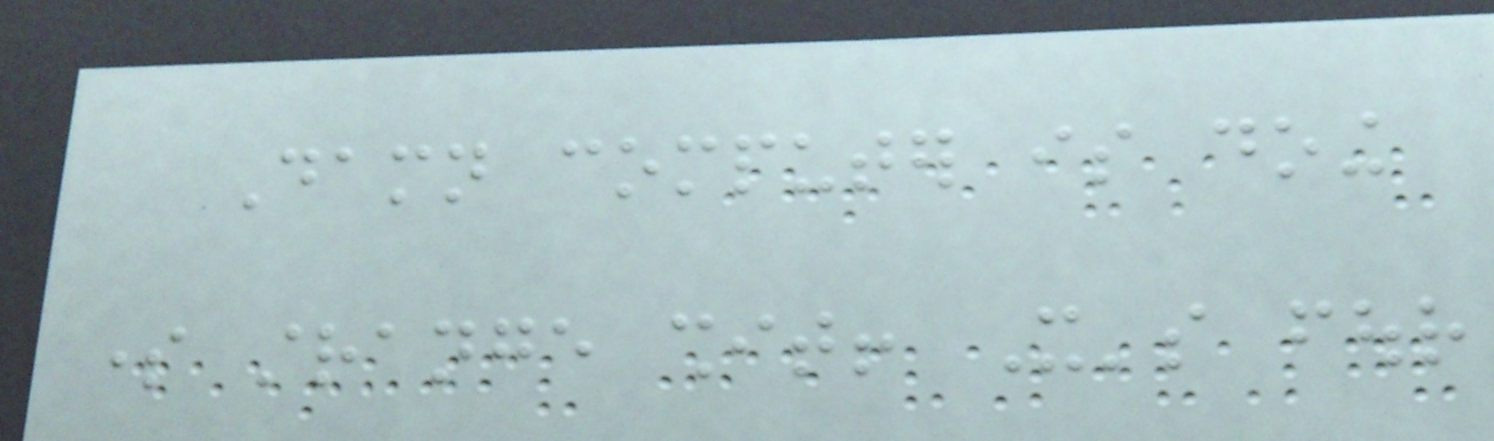Damn computer is doing
some strange shit! It's four
